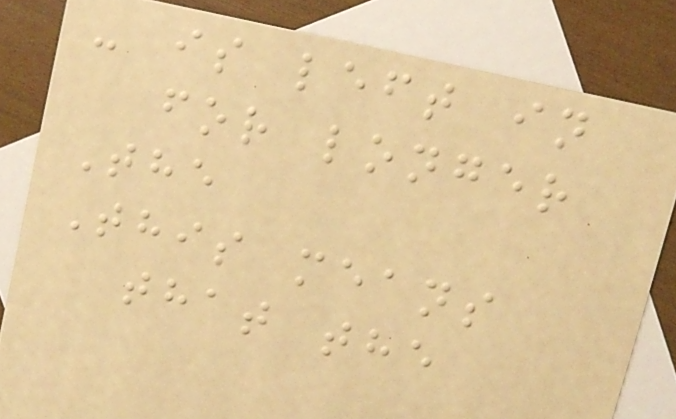- is left in
for longer
The
This means
that the
